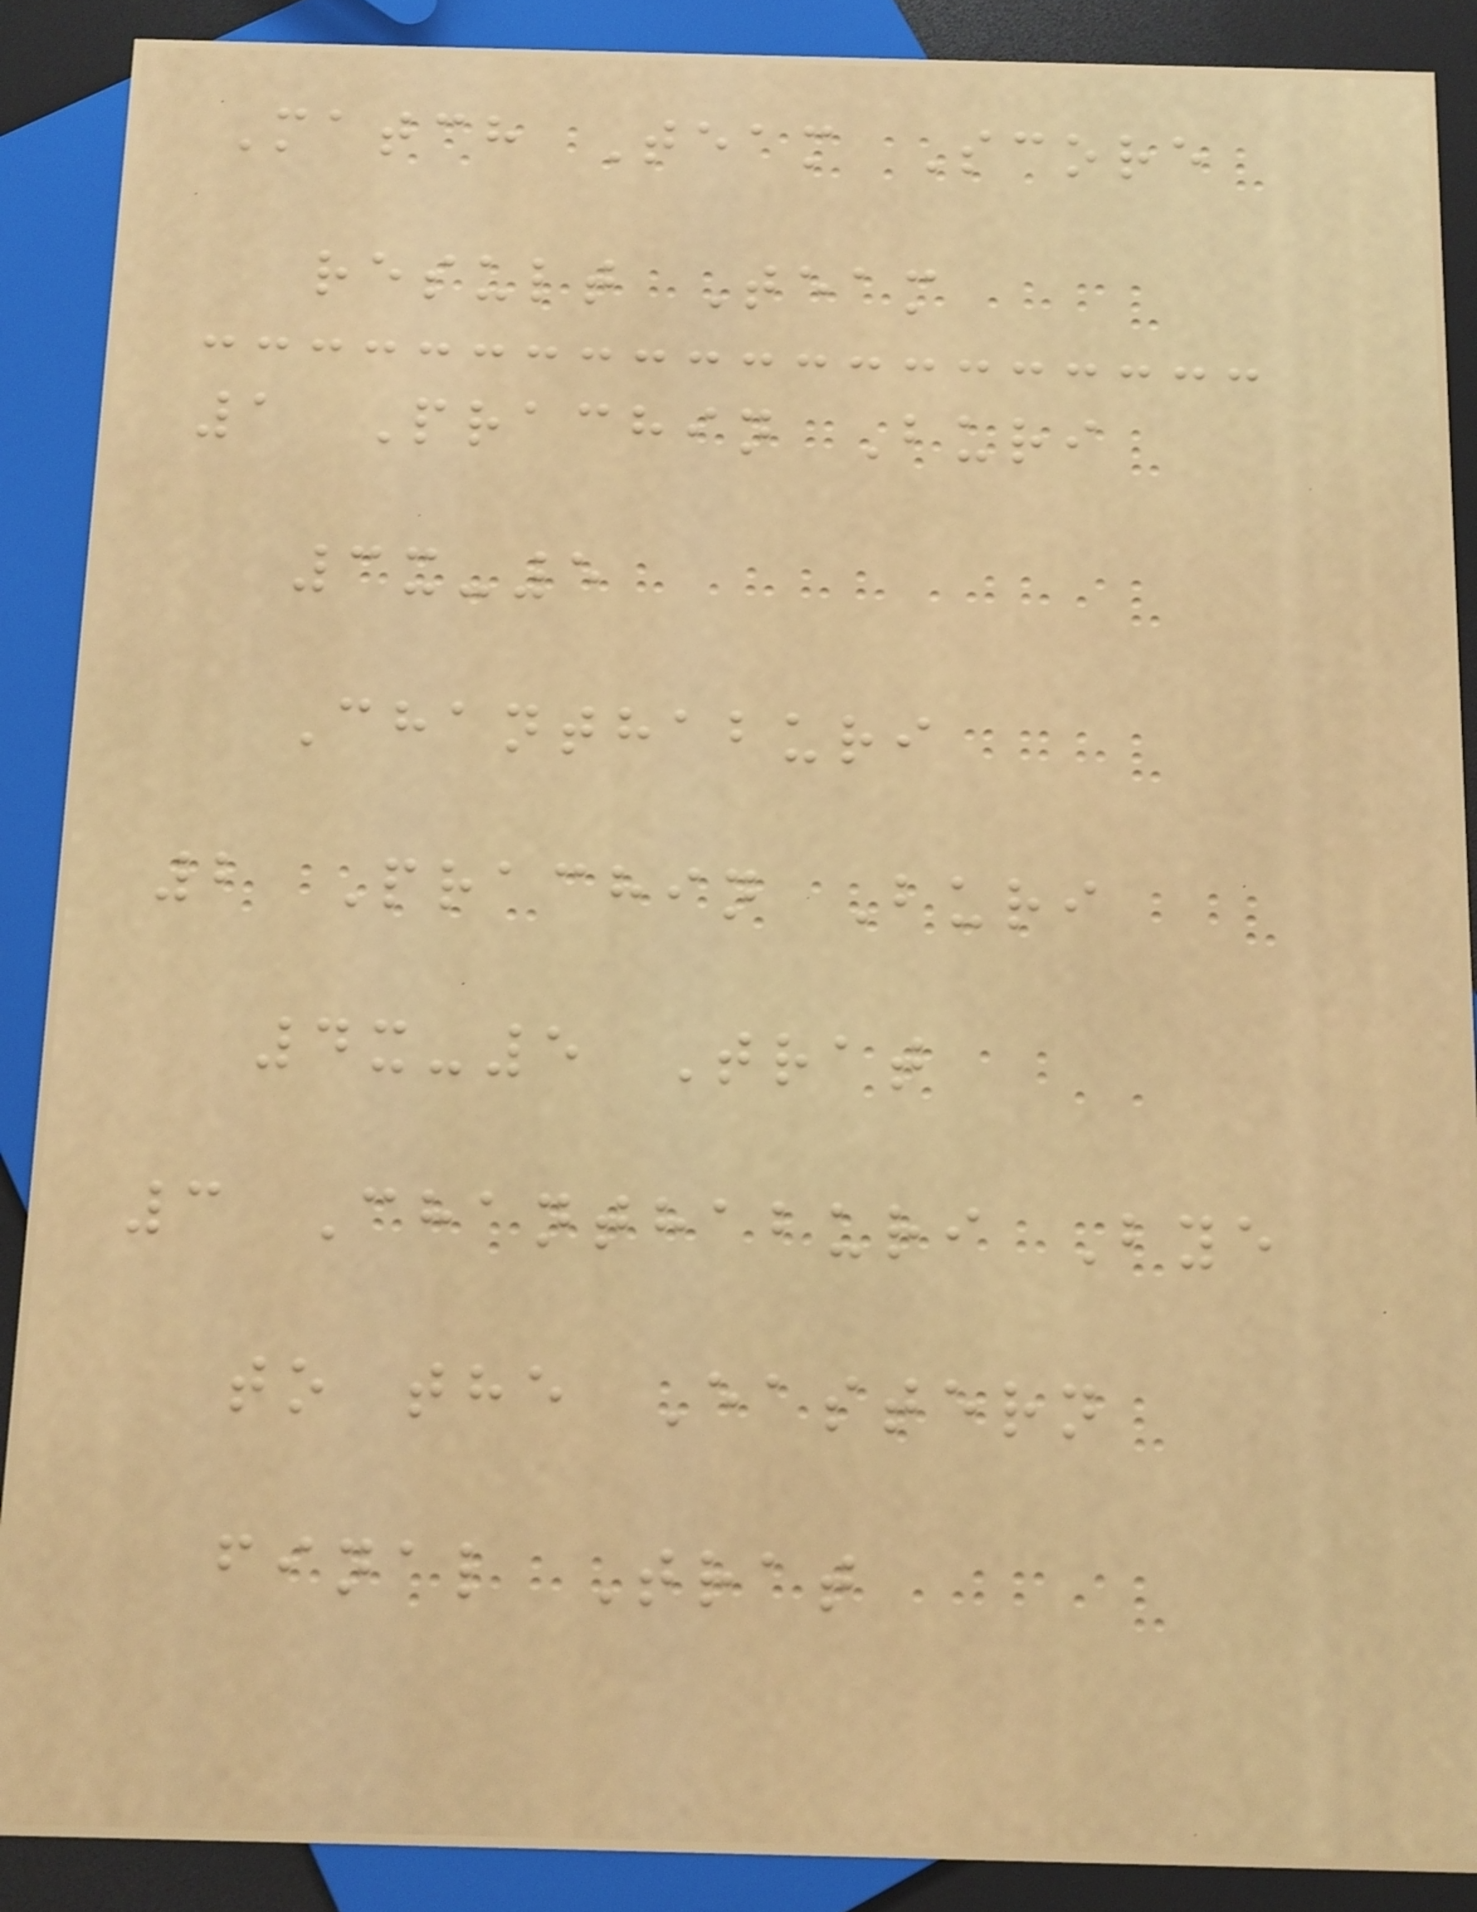Match Team Score
result Team
1 Prachin Buri
3x-5
Chanthaburi
2 Prachin Buri
4x-5 Trat
3 Chanthaburi Bye
to the Eastern
final Trat
